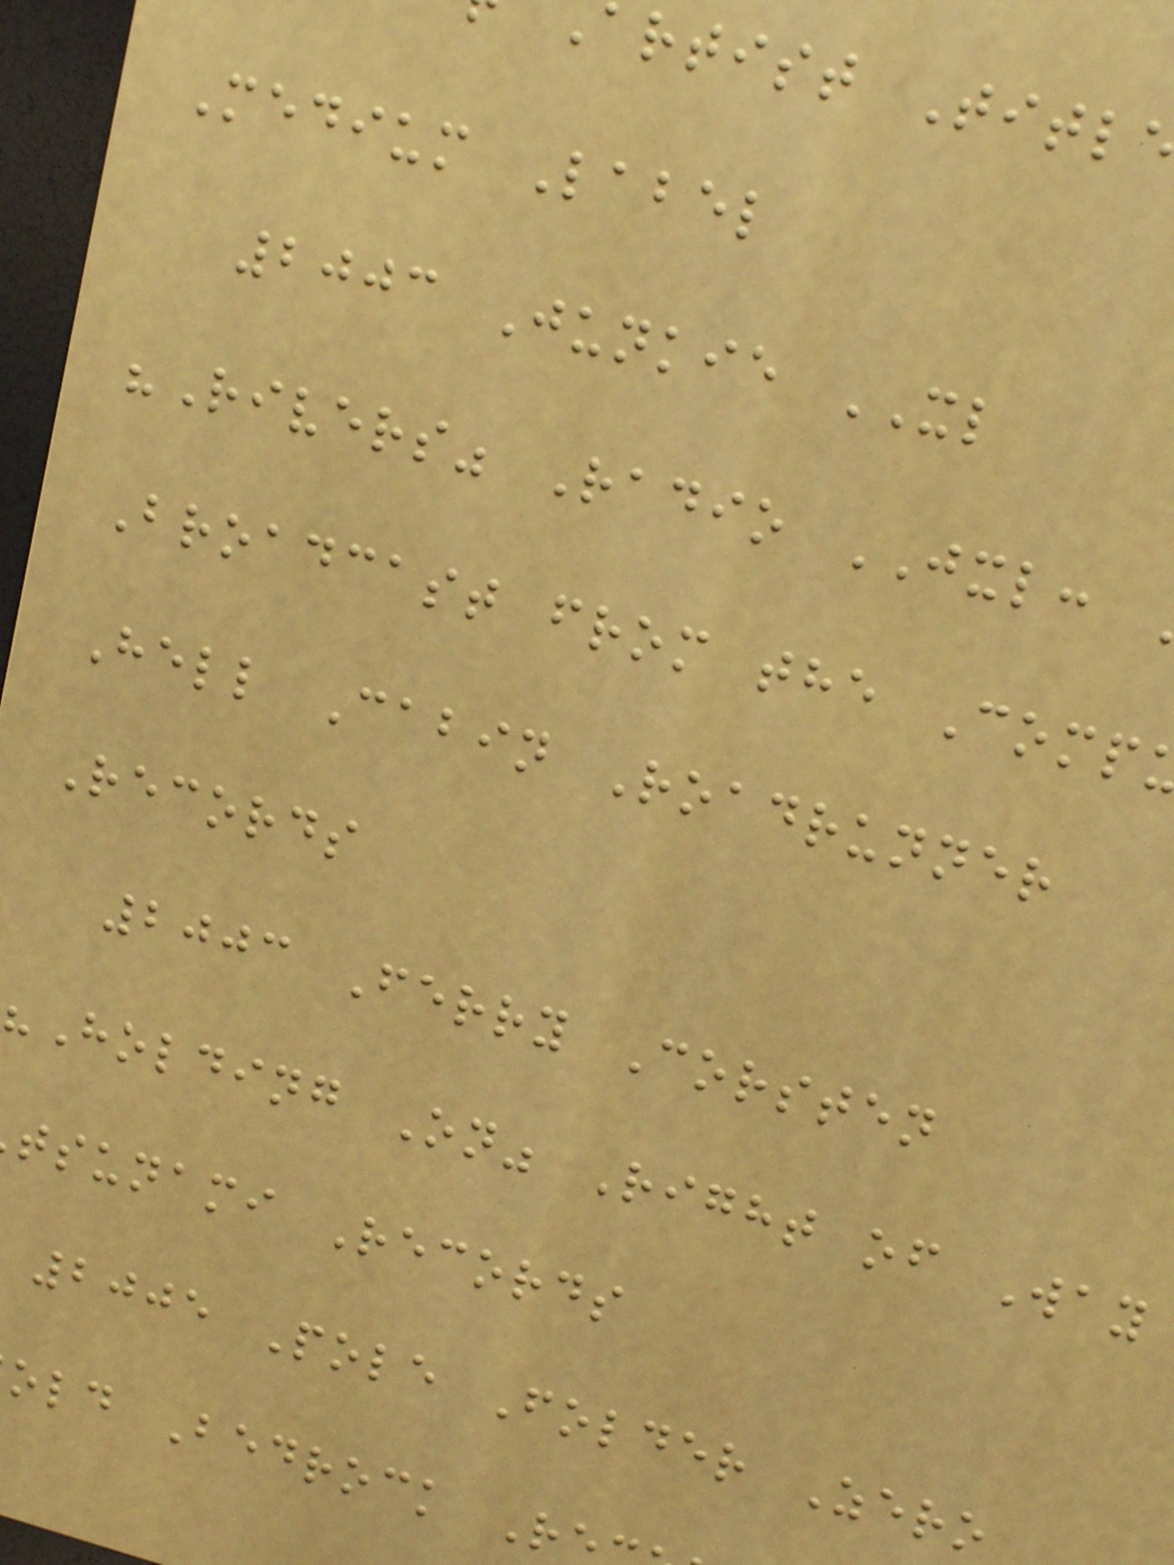artist Titl
Medium Label
2003 Junkie XL
"Rivers" Radio JXL:
Broadcast from the Comp
Hell Cabin Roadrunner
Records
2003 Ferry Corsten
"Holding On" Right of Way
tsunami Records
2005 Pole Folder Zero
old Bedrock R
